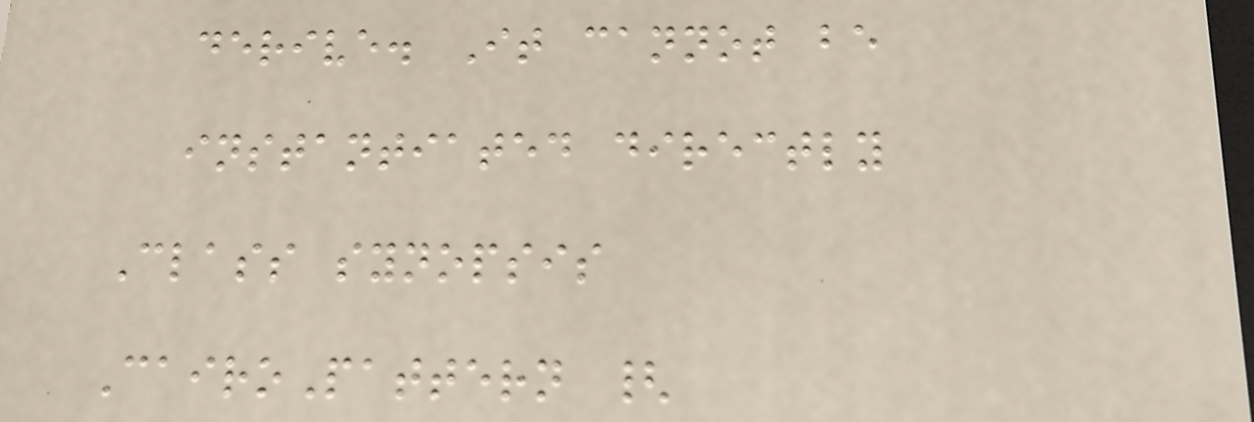derive. It cannot be
instantiated directly
Class synopsis
CairoPattern {
